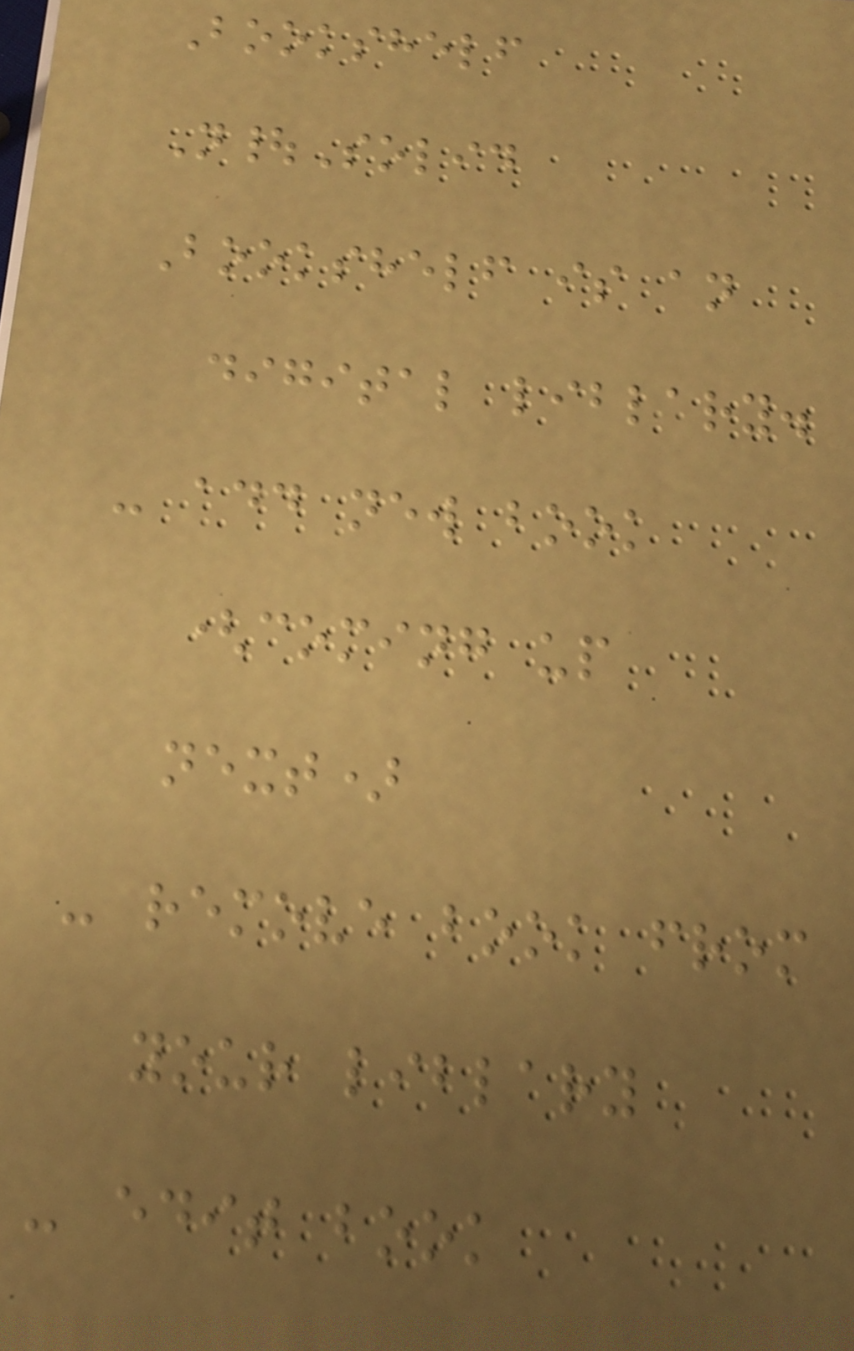Bookshelf
N|Solid
Bookshelf is an
digital liblary.
- add new book
(coming up
next)
- remove book from
your liblary
- edit book
